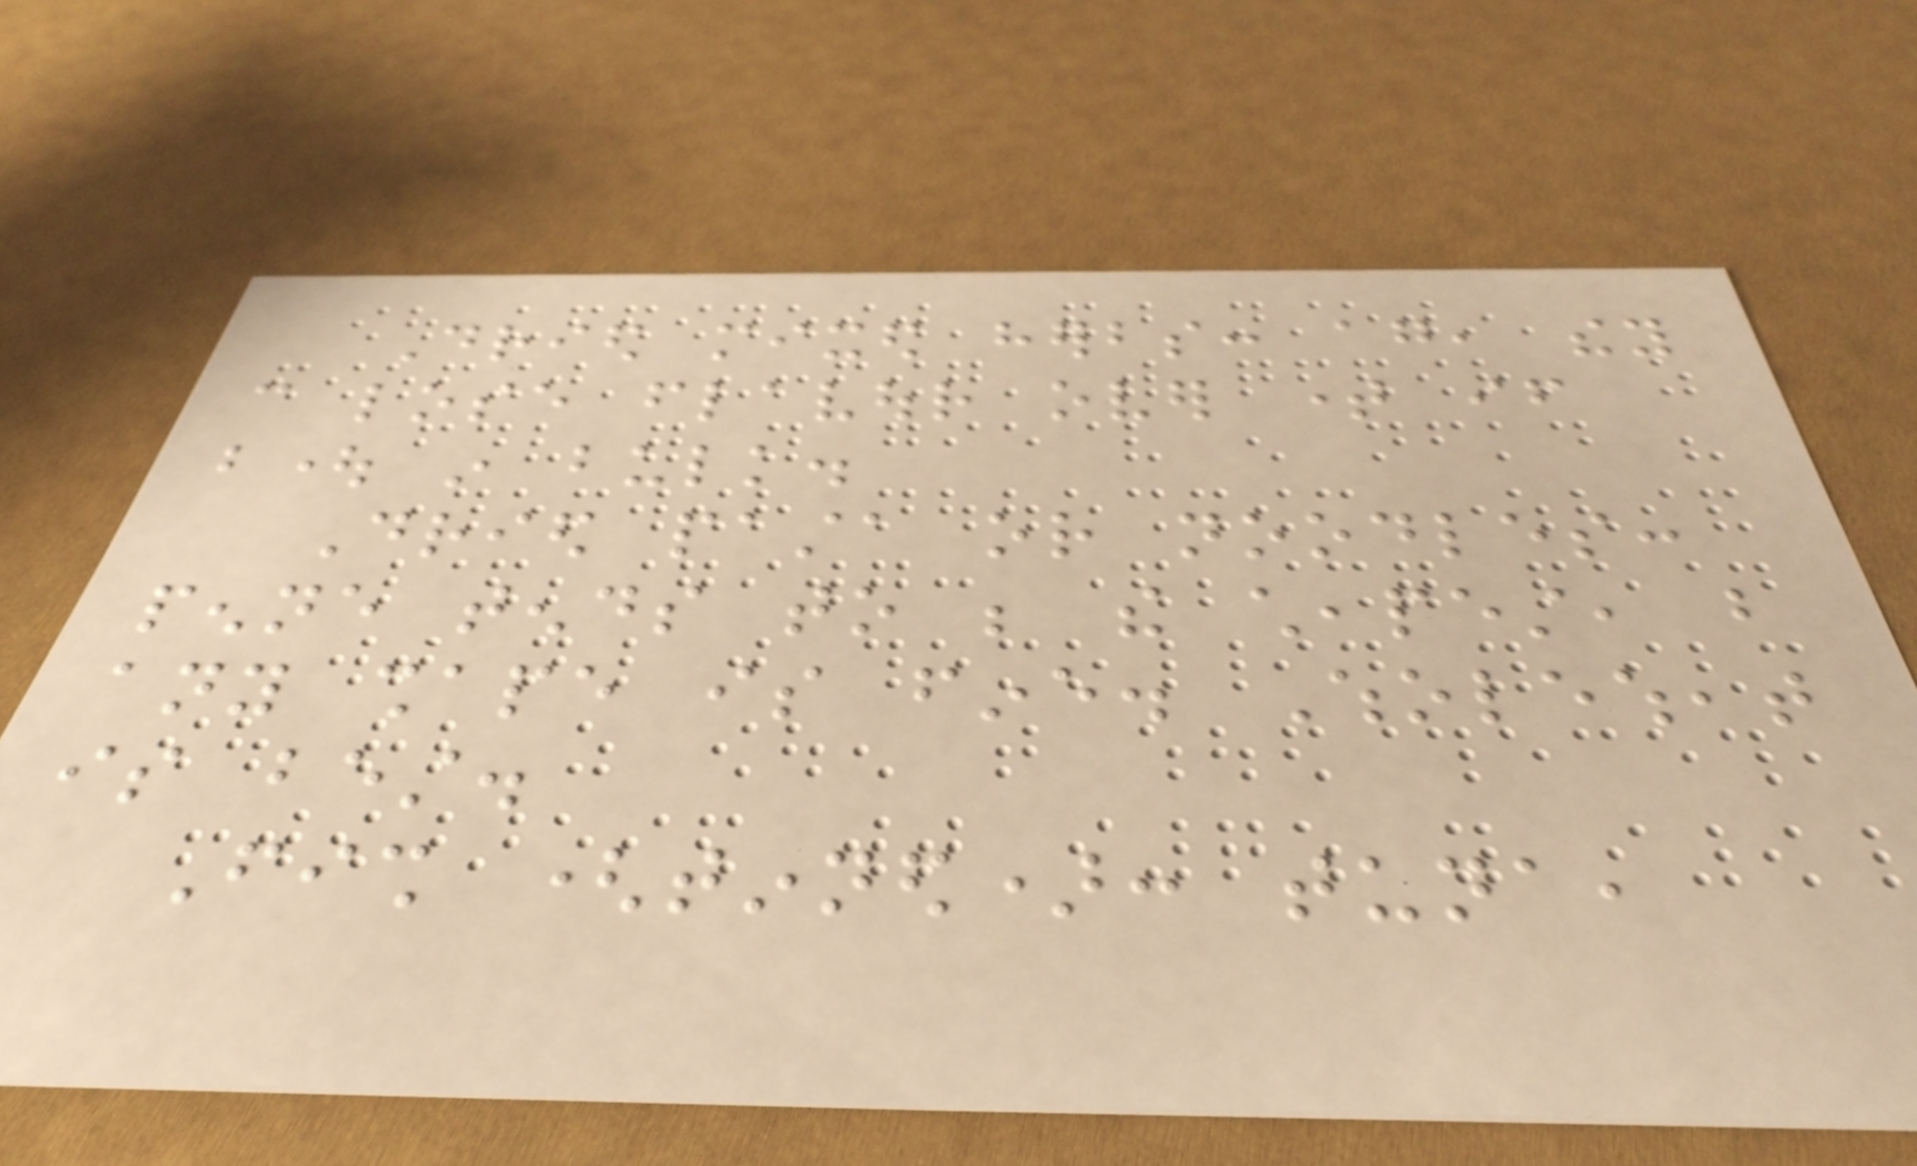Dried mixed herbs: again, they
can lose flavour over time if
bought in bulk.
Dried pasta or noodles:
penne tends to be the cheapest, but
any shape is fine. Wholewheat
is best.
Fish (tinned): tuna,
